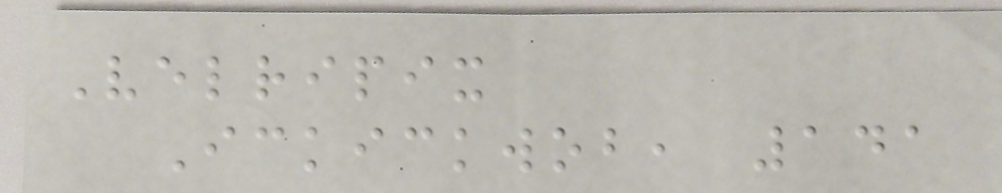Velripix
Ickickwob, 141
